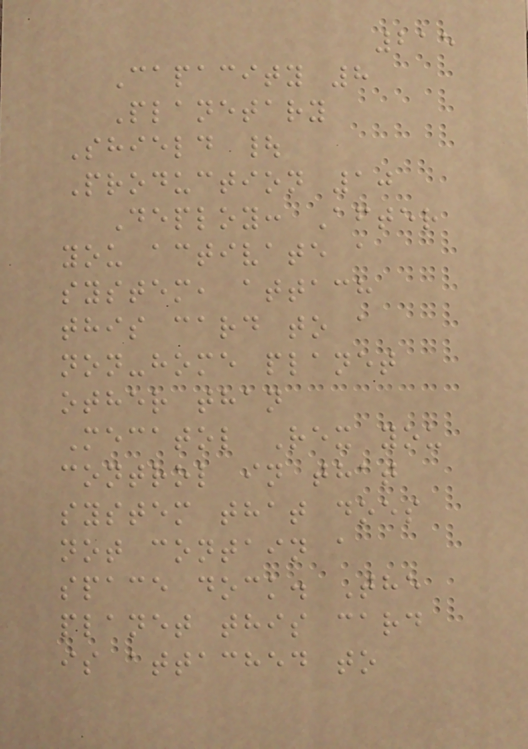215
Capacity 8
Planetary
Shield |
Production 10
Deploy: After
you activate a
system, attach
this card to a
non-home planet
other than
Mecatol Rex you
control in that
system that does
not contain a
space dock. The
planet this card
is attached to
